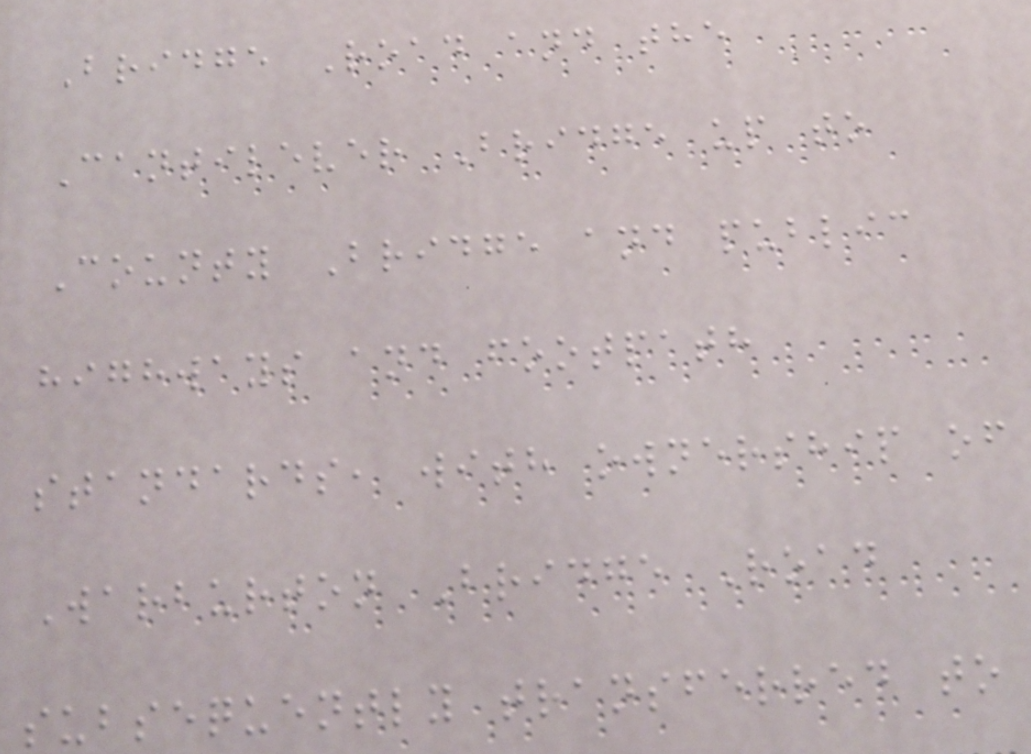Bridge Road and the
Cantilever Bridge up to
County Bridge and public
highways and footpath
standards, with ownership of
Warburton Bridge Road
subsequently transferred to
